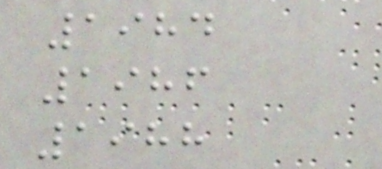1984
1986
1988
